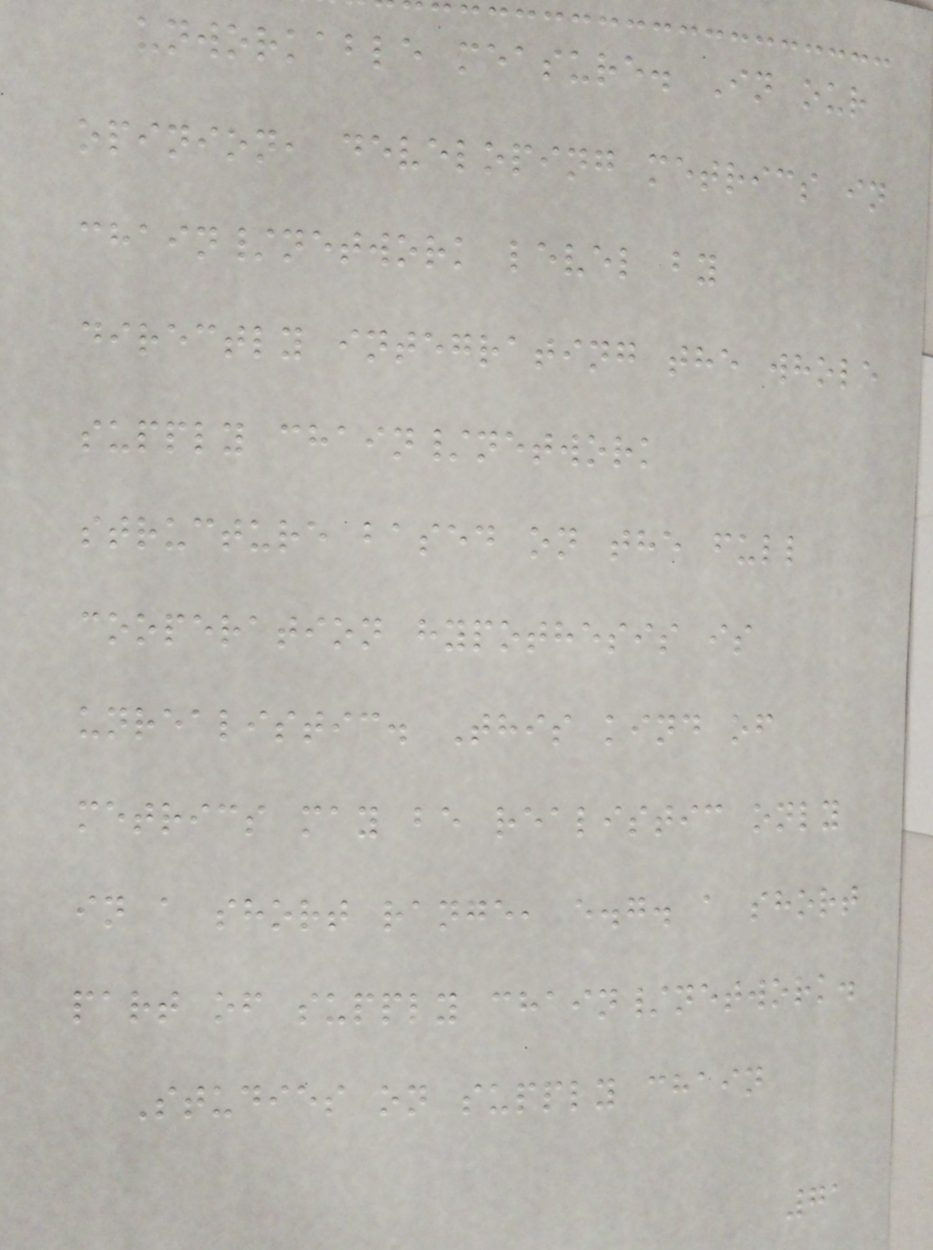unworkable measure. In our
opinion, developing metrics in
chain/network level by
directly integrating the whole
supply chain/network
structure based on the full
cooperation hypothesis is
unrealistic. This kind of
metrics may be realistic only
in a short range, e.g. a short
part of supply chain/network.
Studies on supply chain
71
